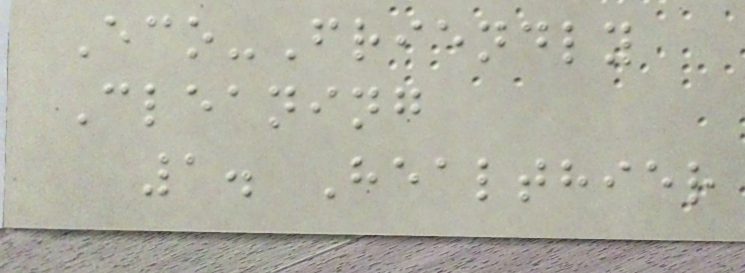Eco-Friendly
Cleaning
1. Healthier
